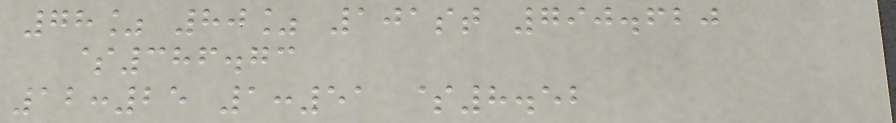78% 80% 101st 790.620
$386.73
12:25 1:51 $8.52
